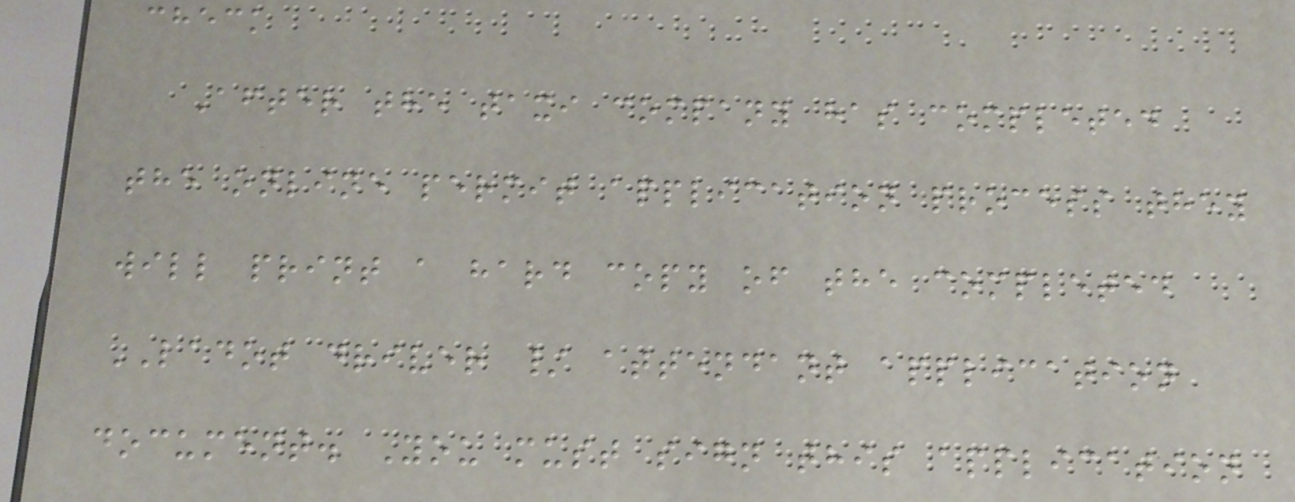check
After the taxi company has completed
the online permit application process they
will print a hard copy of the completed
LADOT driver / attendant application
document. You must sign this application
